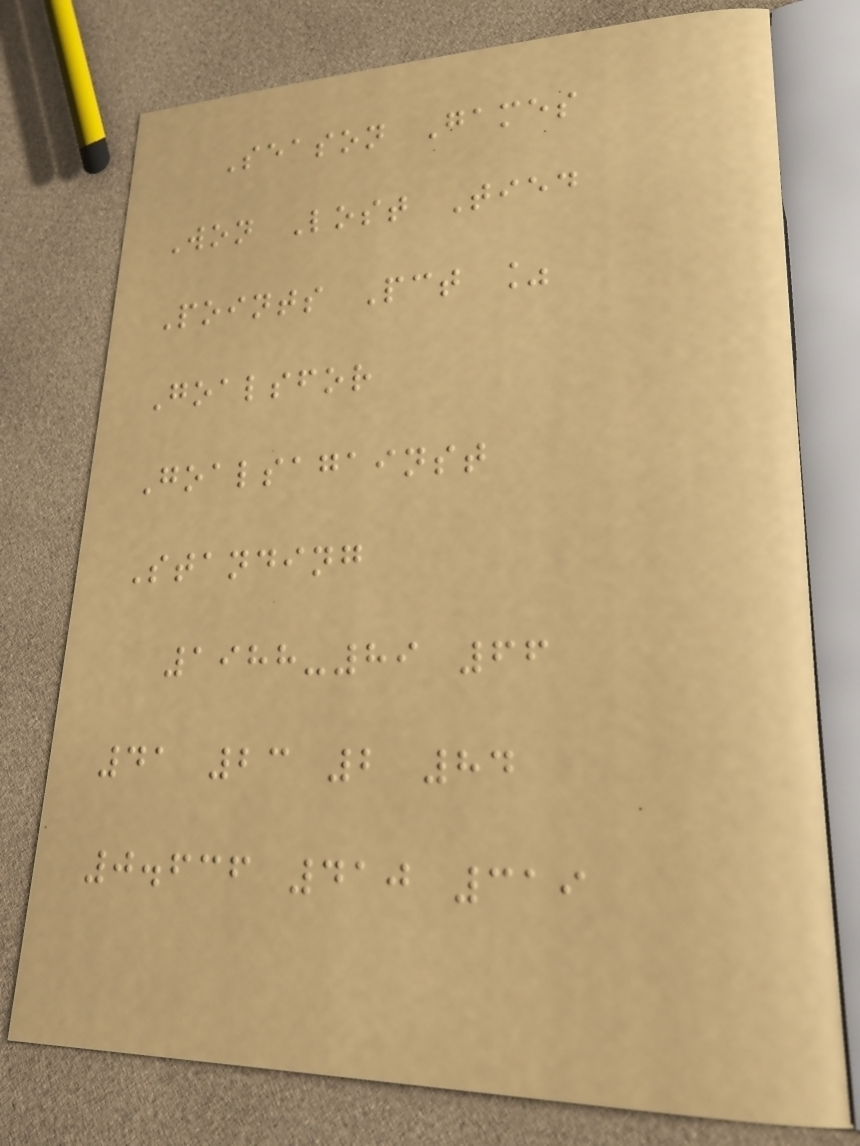Season Games
Won Lost Tied
Points Pct %
Goalsfor
Goalsagainst
Standing
1988-89 66
41 23 2 84
0.636 410 319
